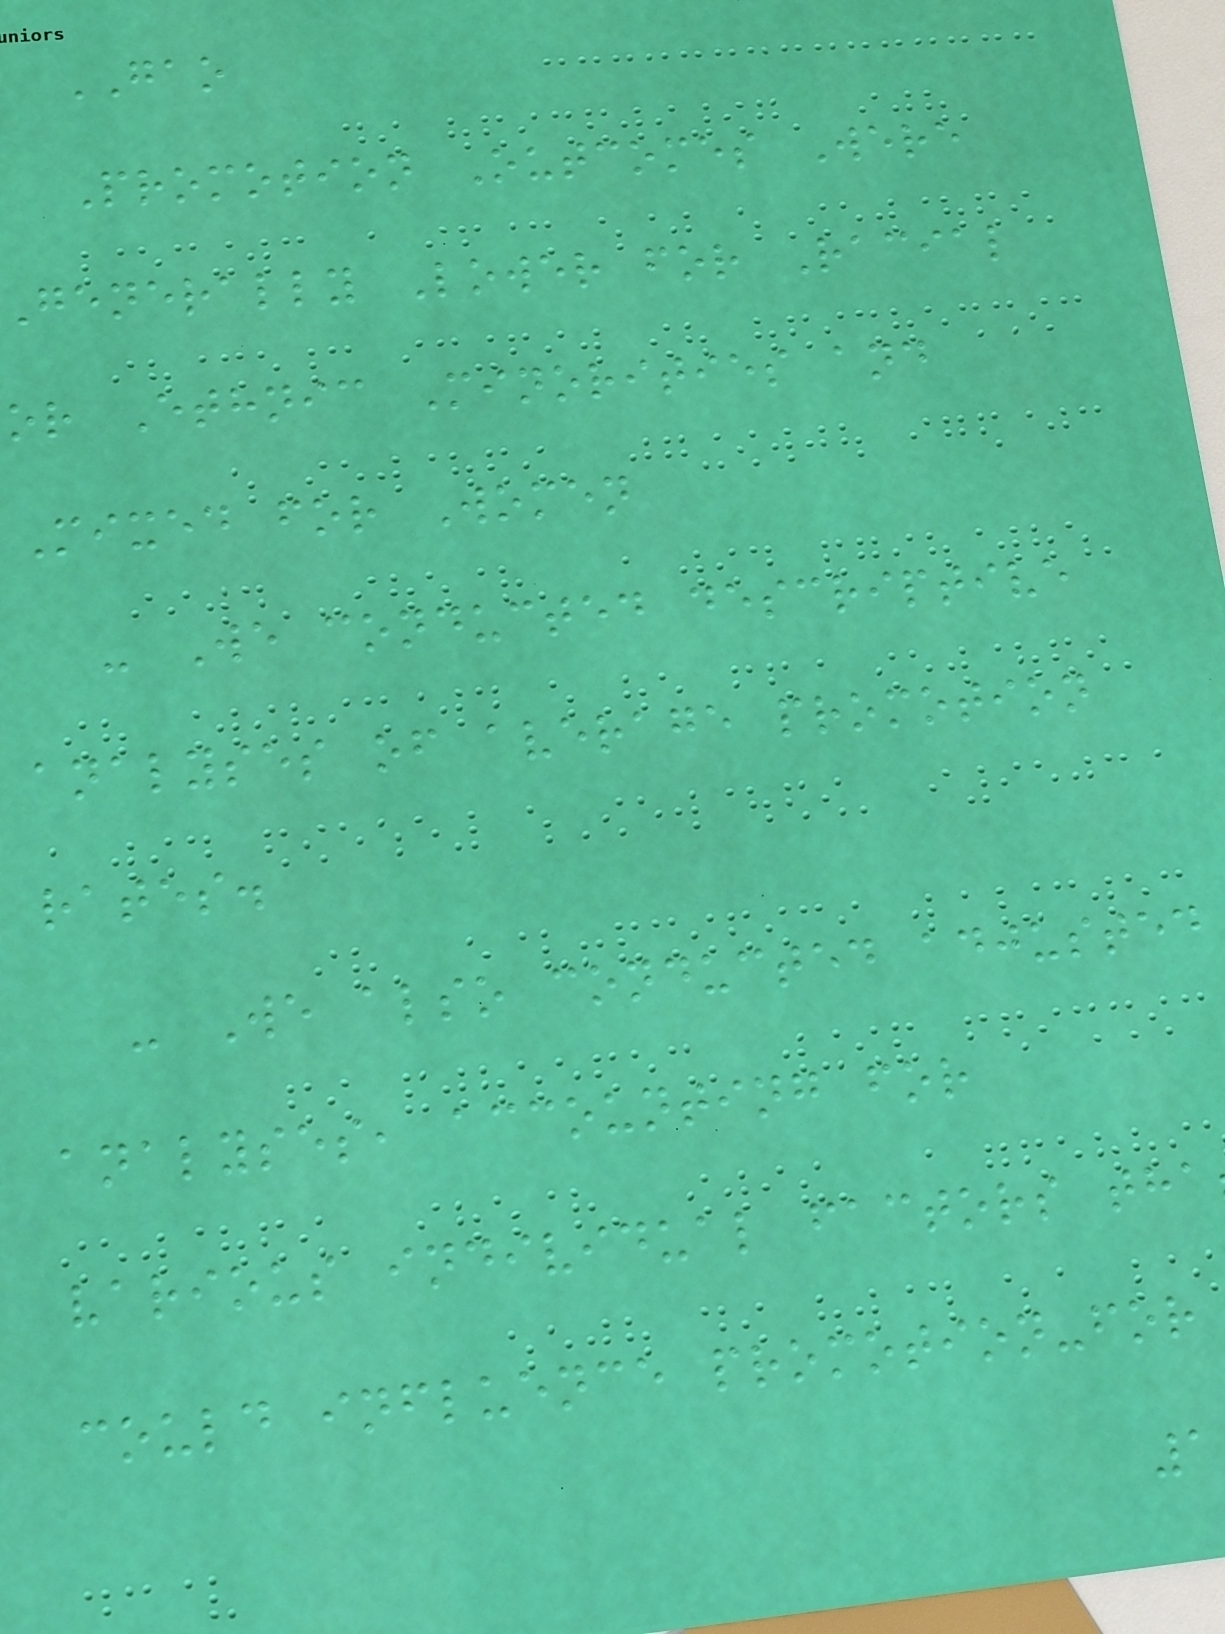GAO
Promotion Outcomes Were
generally Lower for Racial
or Ethnic Minorities and
Mixed for Women
- We conducted descriptive
analyses of average promotion
rates.
- We also conducted adjusted
analyses, accounting for
various individual factors tha
could influence promotion-for
